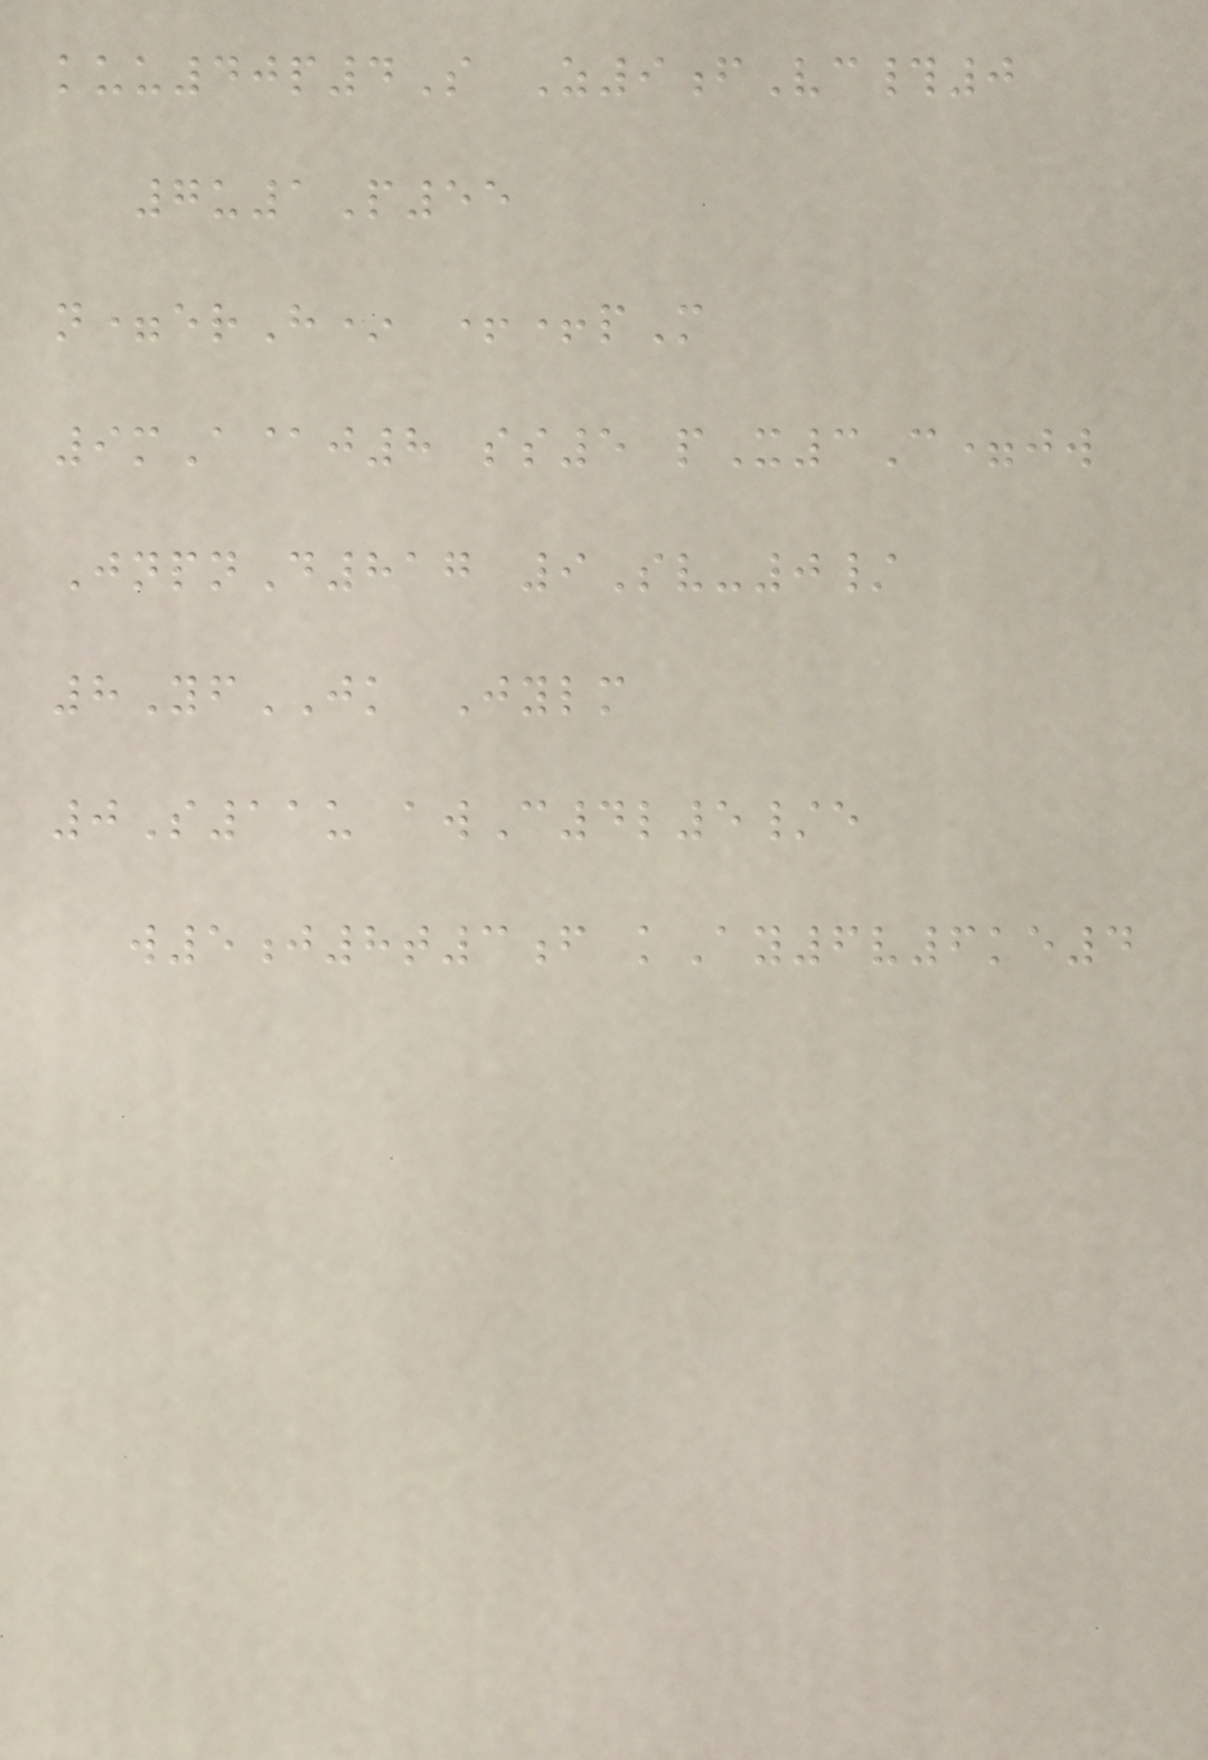kuu40p4S Z9fVc#0
7u1P55
n=erH* ++pM
9mA@j8 ss5 pX3C=jw
JnpnD817 9Sv-0/
8YfJK Jylm
0S11u awC4l5/e
w5j8t3f kAy6v6ke4
